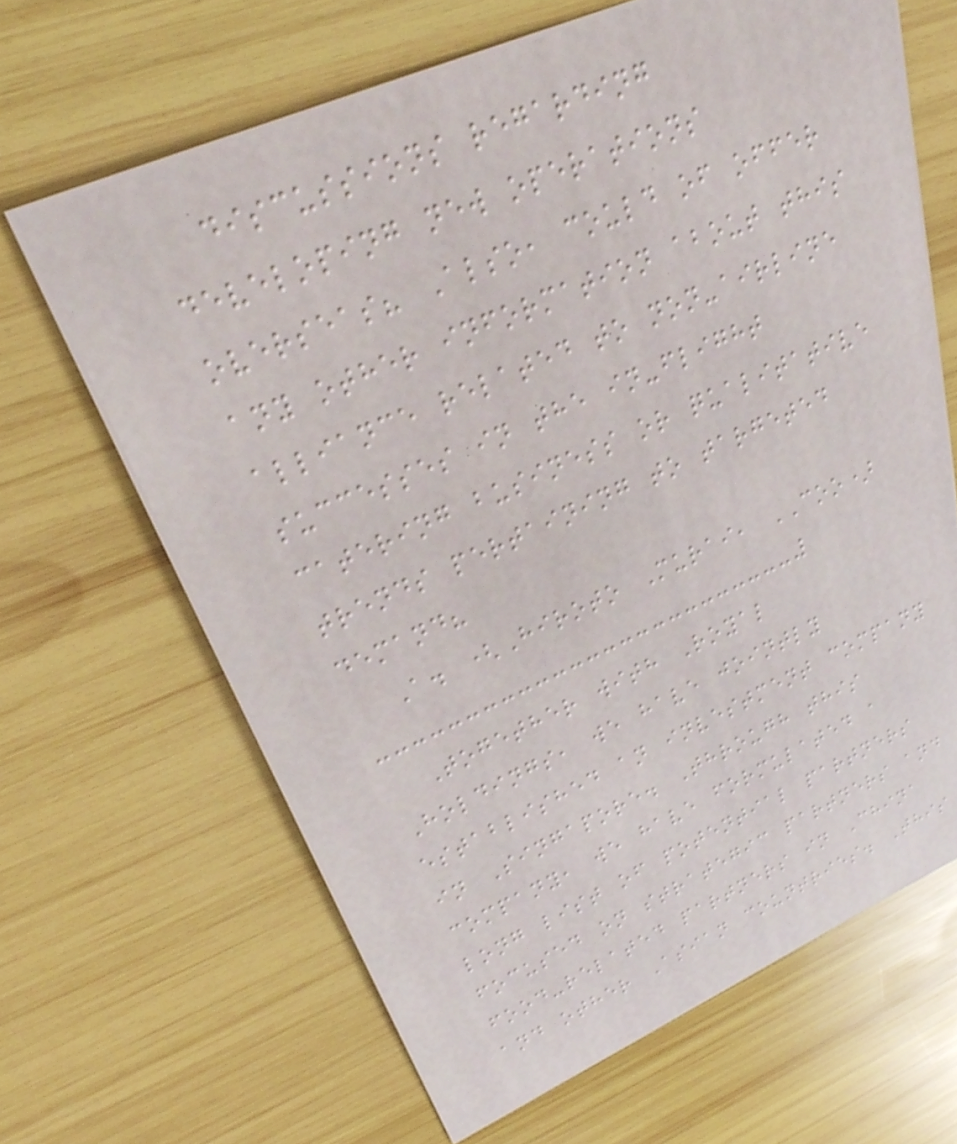discussions regarding
developing new operations
overseas? Also, could of offer
any other information about this
alliance related to non-airline
successes in the in-flight
catering business or qualitative
trends pertaining to targeted
demand?
A. (Hiroto Murai, COO)
Together with Royal
Holdings, we have jointly
established an investment company
in Singapore. Through this
company, we have formulated a
long list of potential partners
focused on strategic partners and
food-related partners in China
and other Asian countries. This
